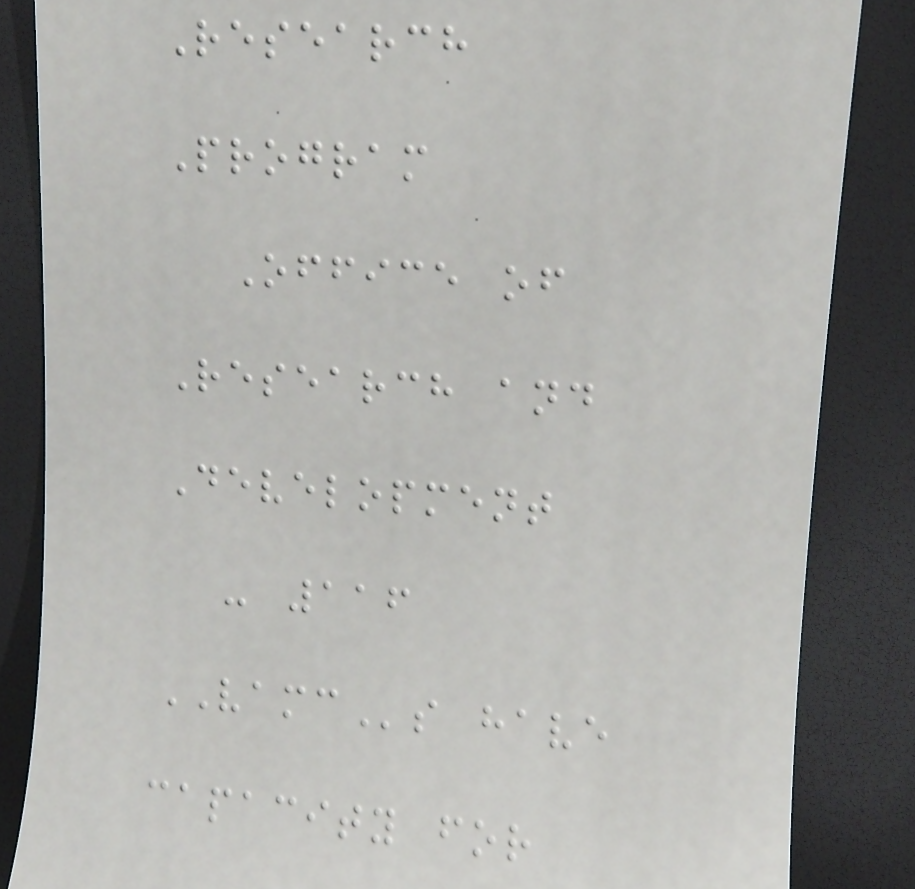Research
Program
Office of
Research and
Development
- 116
VAMCs have
capacity for
